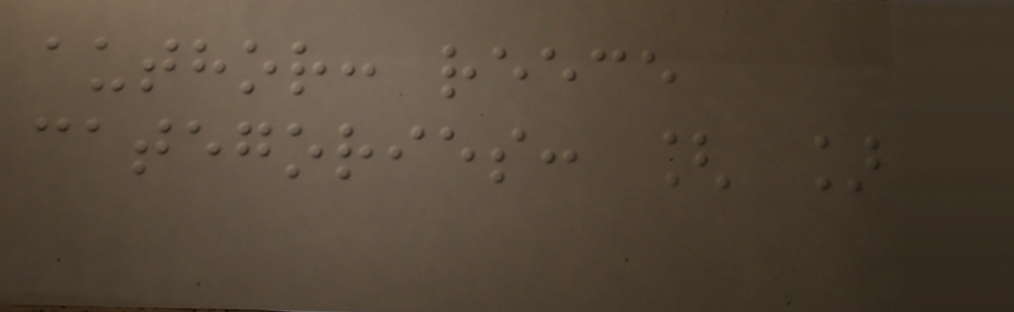author: reece
categories: [ ]
